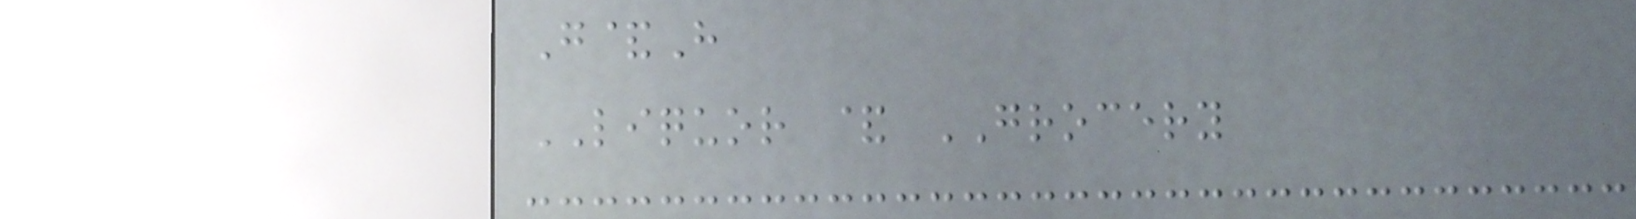G&H
LIQUOR & GROCERY
